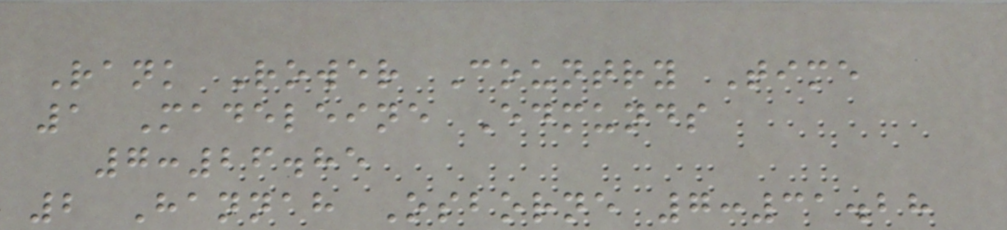Rank Rower Country Time
1 Madeleine Edmunds
7:26.85
2 Hannah Osborne 7:31.28
